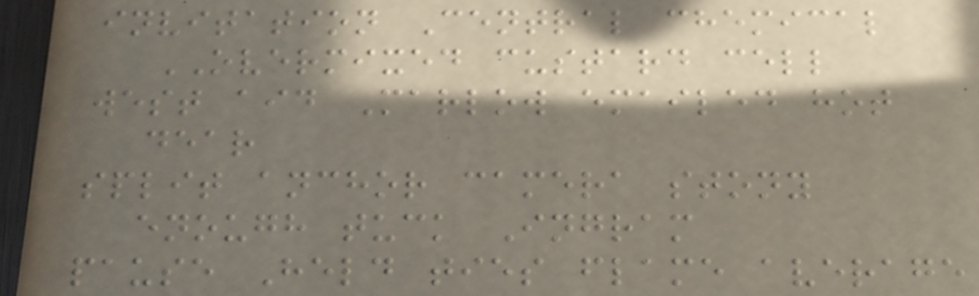invitation Central chemical
OVERMIXED custard cell
west aid Marlow emailed hot
dear
split anchor camera stony
enough tuck Ingram
pause Held ties flame average
